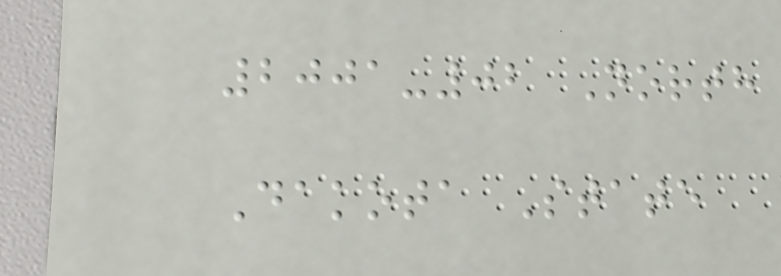2001-02 North
Dakota State
